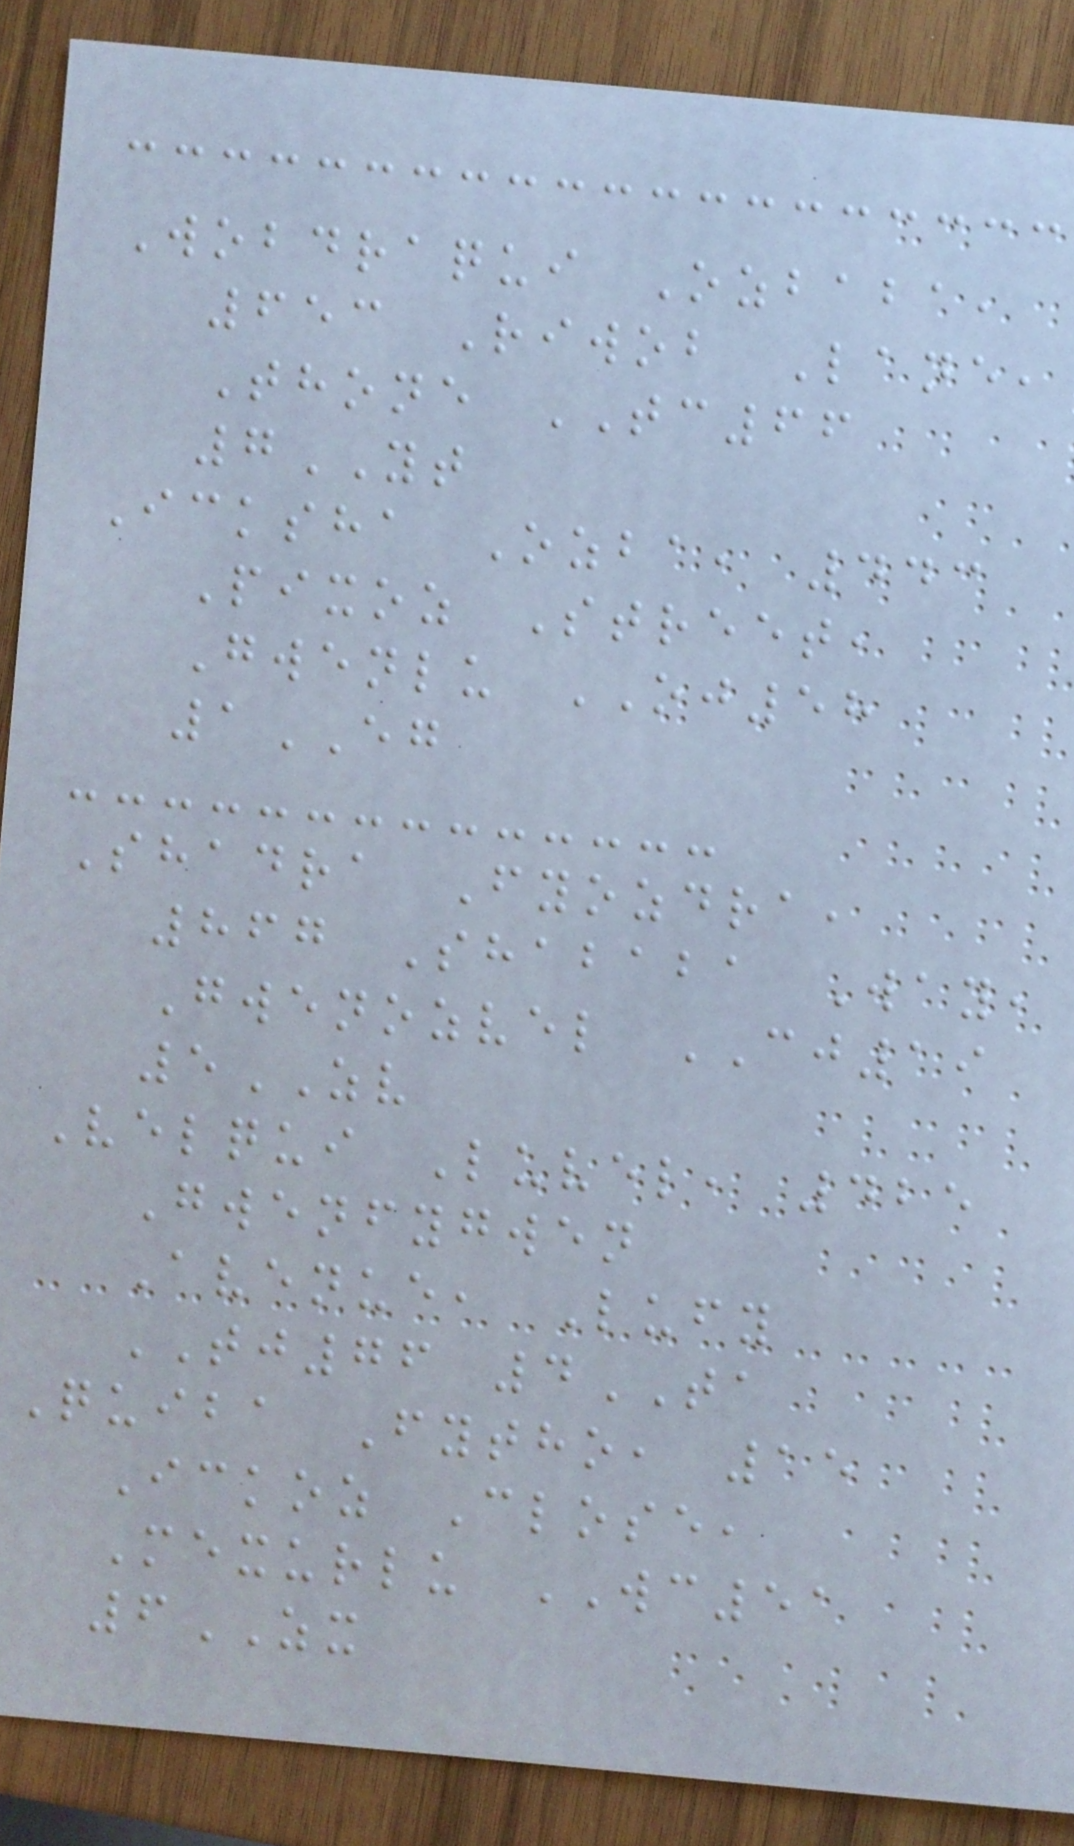Wobdraqui Ozbaba,
653 Riwob Lane,
Thone TC66
7YT
Icksha Ozba, 443
Pixoz Street,
Gwenlu OJ58
1EG
Shadra Fyozdra,
867 Shababa Way,
Gwenozvel CJ19
5ZV
Velqui Luvel, 425
Gwenfygwen
Avenue, Lufy
TJ76 4TA
Quiba Fytho, 15
Ickoz Close,
Mexurlu WC51
6ZX
